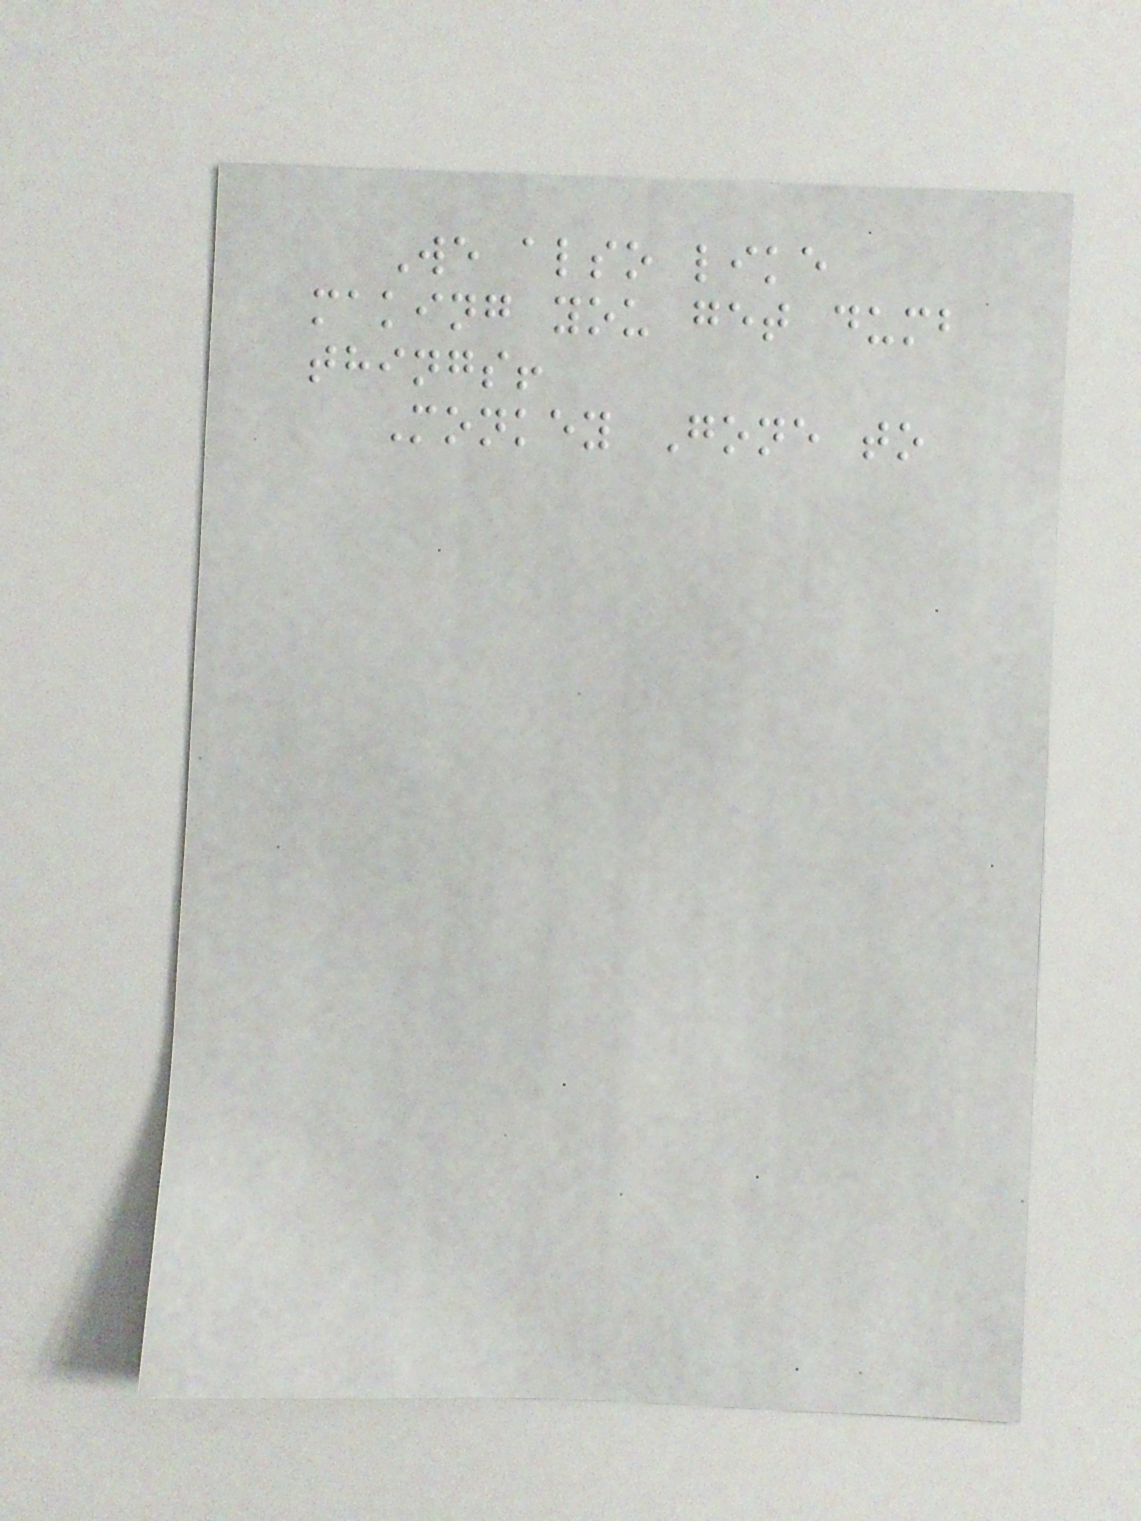We also like
making you get dumb
things!
Monkey Gone to
